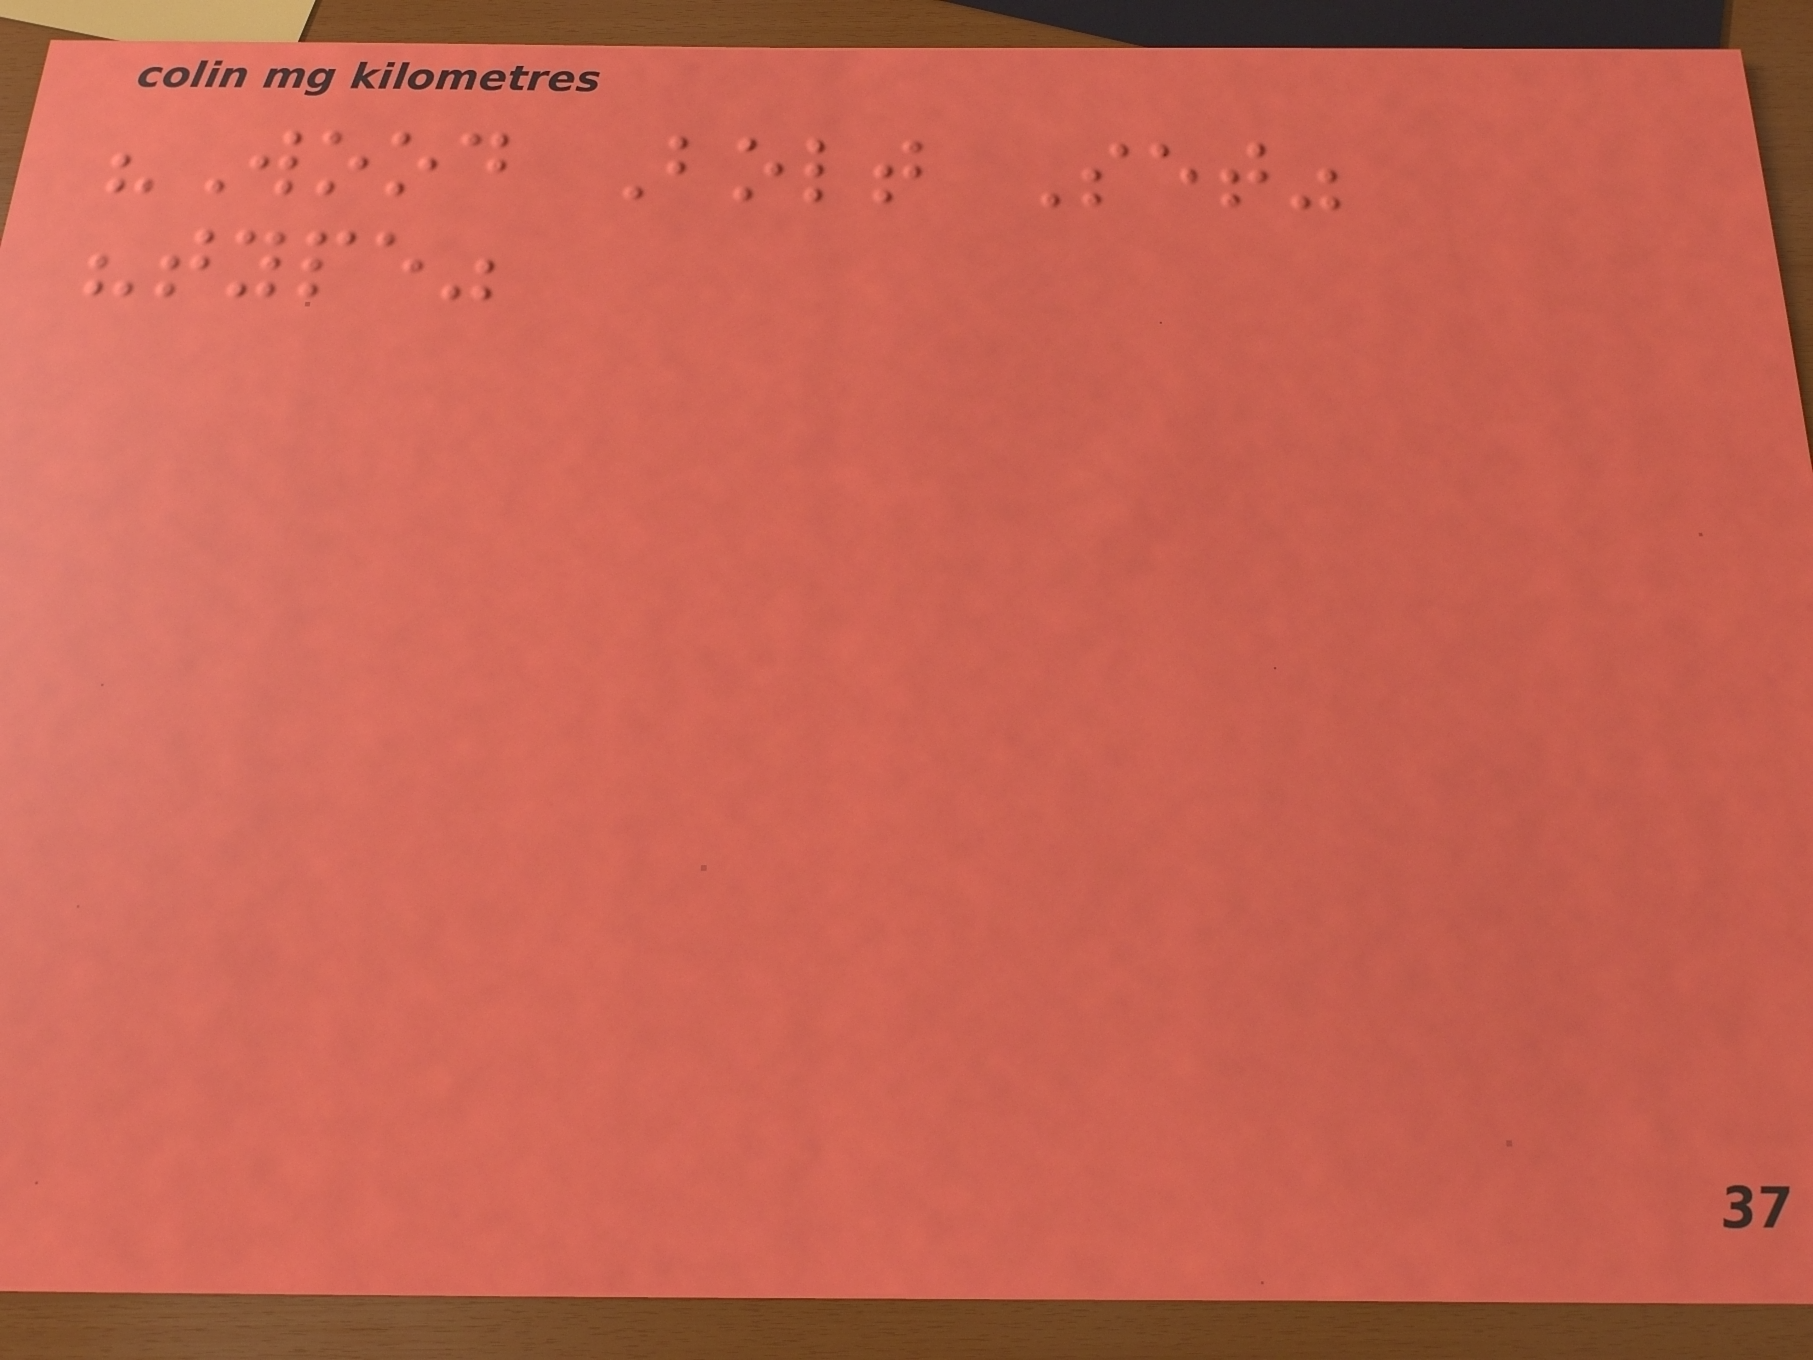"Wood Bolt Set"
"type"
